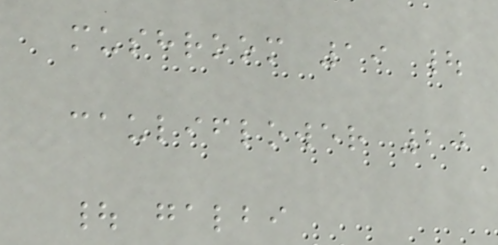mushroom 19 |
cauliflower 20
| galbi
